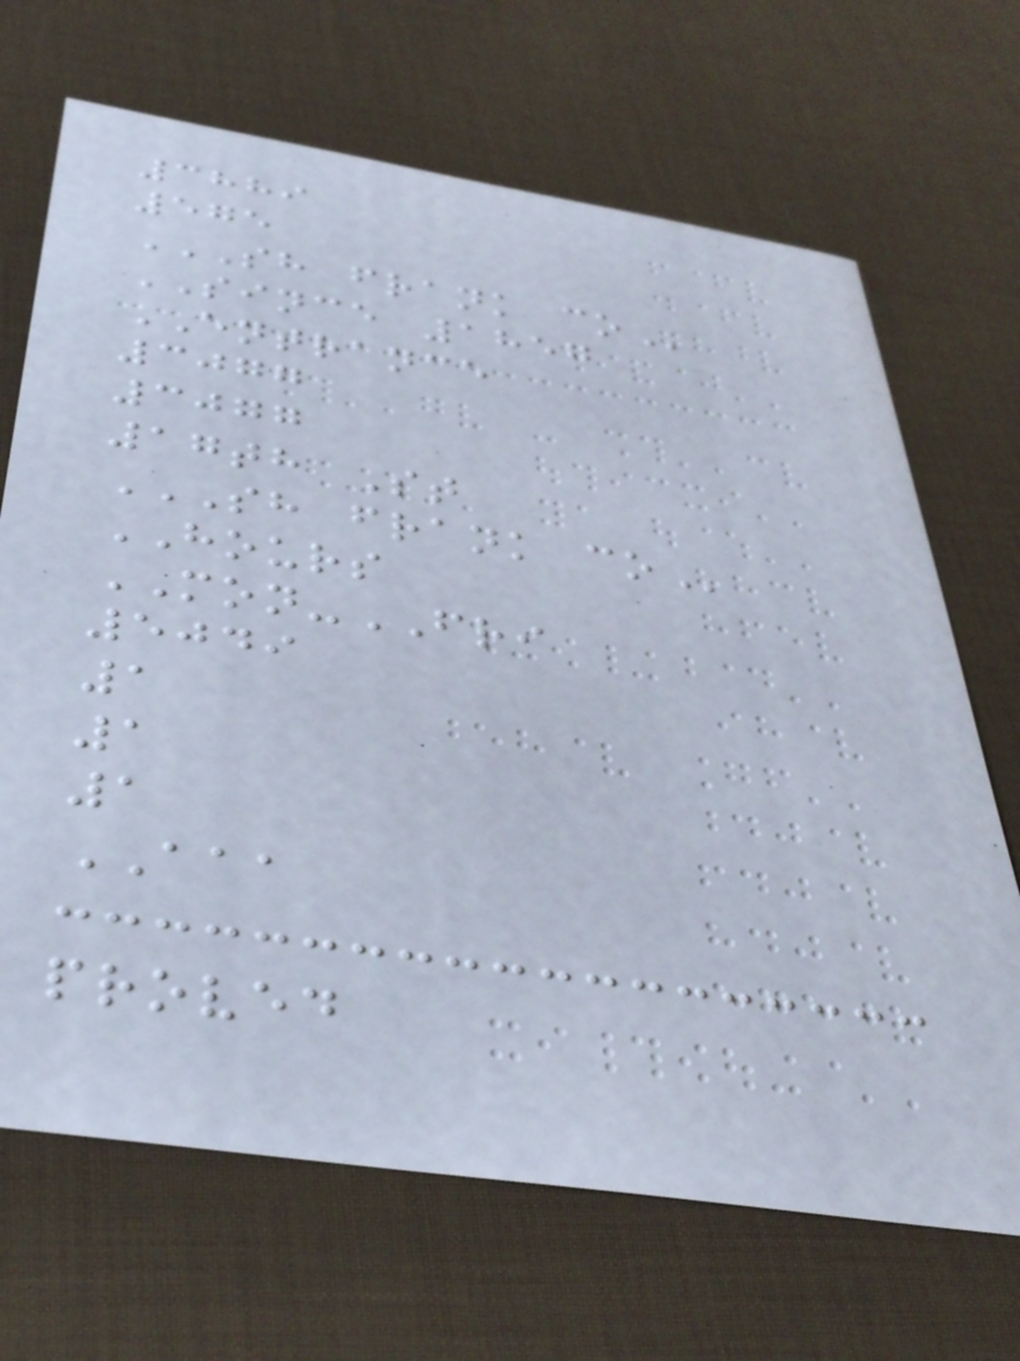3889
575
SH FRANK CO
SINCE 1857
ENTRANCE
3077
3077
17th St
SH FRANK CO
HOURS
MON-FRI
5049
1
1
1
AAA
proved
